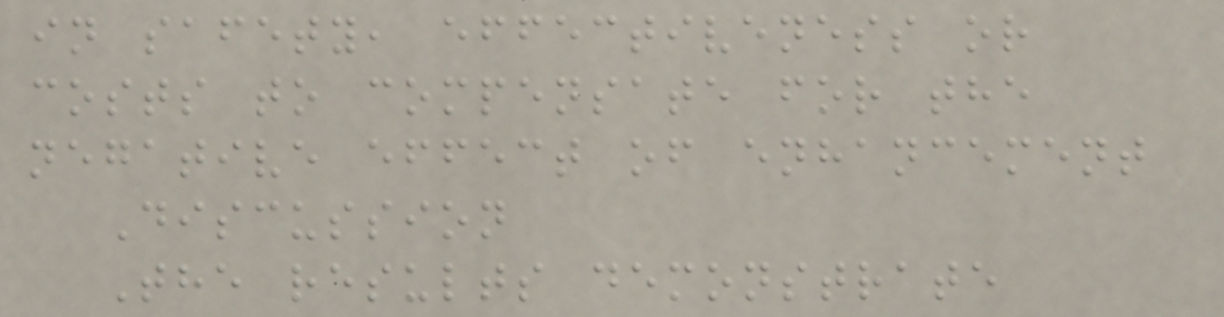in safety, effectiveness or
costs to compensate for the
negative effect of enhancement
Discussion
The results demonstrate
